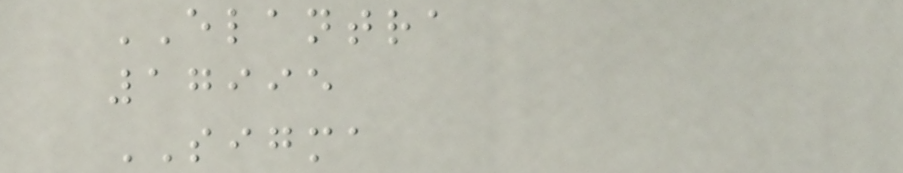ELANTRA
17995
SIGMA
